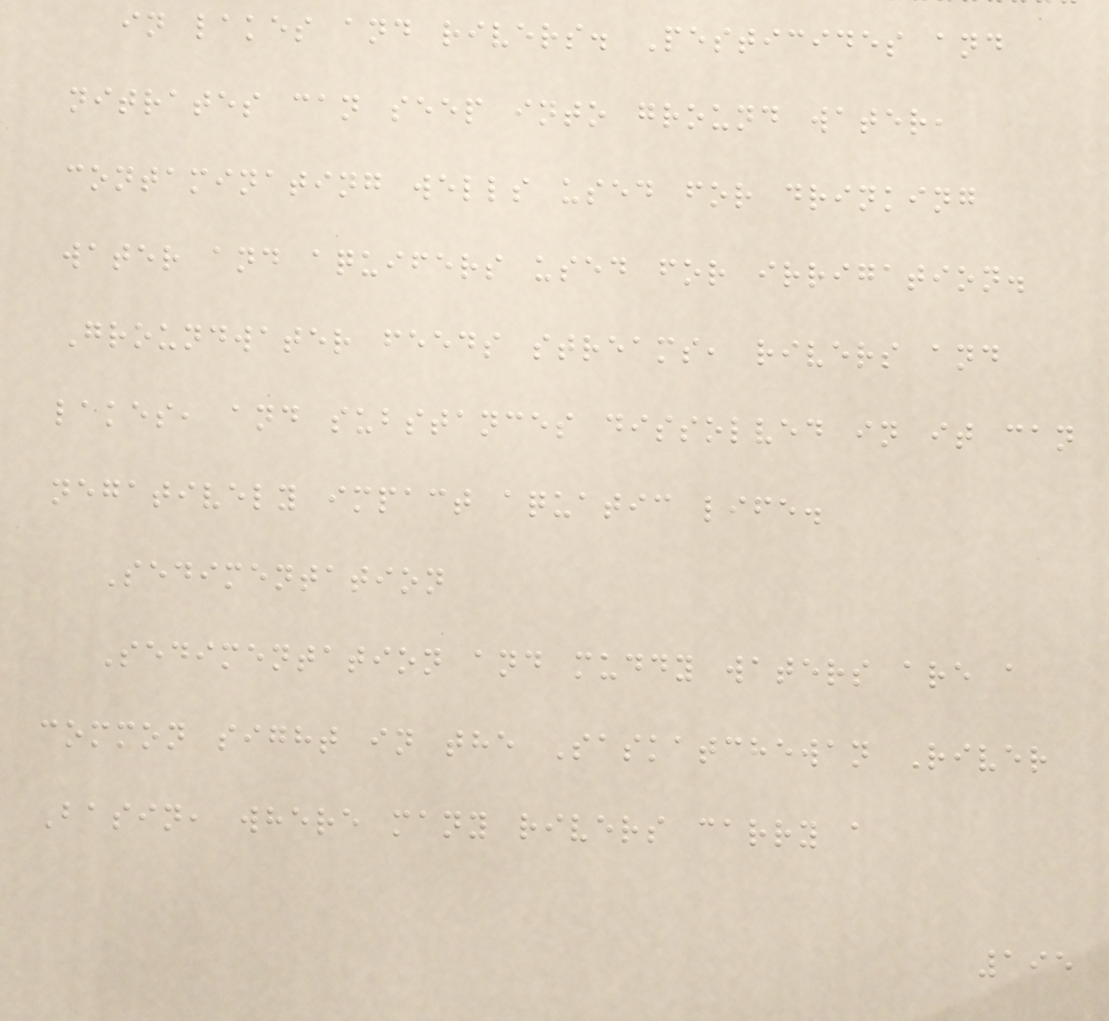in lakes and rivers. Pesticides and
nitrates can seep into ground water,
contaminating wells used for drinking
water and aquifers used for irrigation.
Groundwater feeds streams, rivers and
lakes, and substances dissolved in it can
negatively impact aquatic life.
Sedimentation
Sedimentation and muddy waters are a
common sight in the Saskatchewan River
Basin, where many rivers carry a
195
